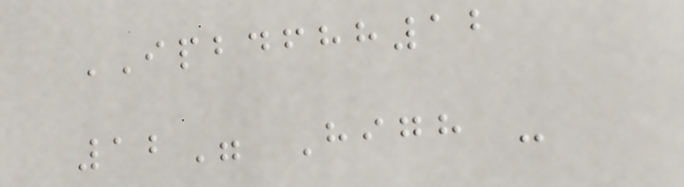IPBDFHH12
12" High -
